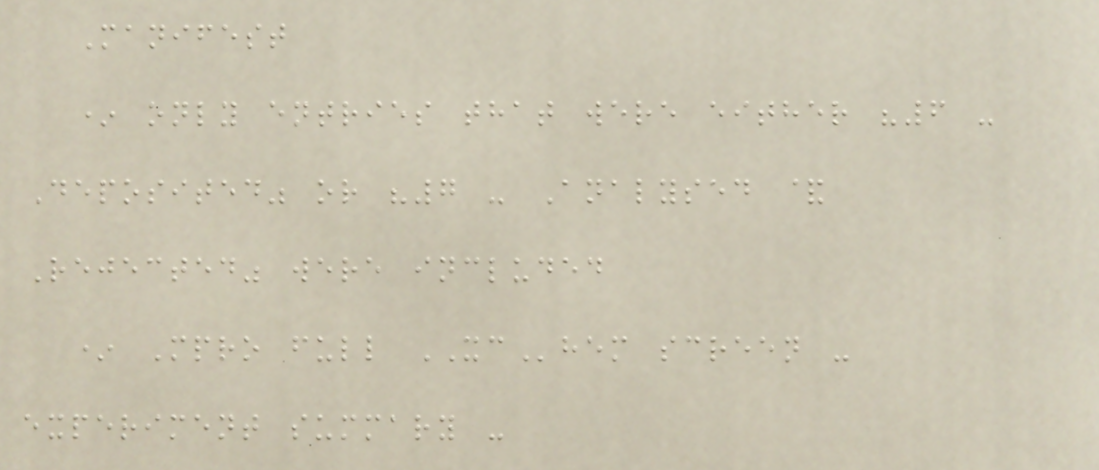Manifest
* only entries that were either "6 -
Deposited" or "7 - Analysed &
Rejected" were included
* Mpro full XChem screen -
experiment summary -
